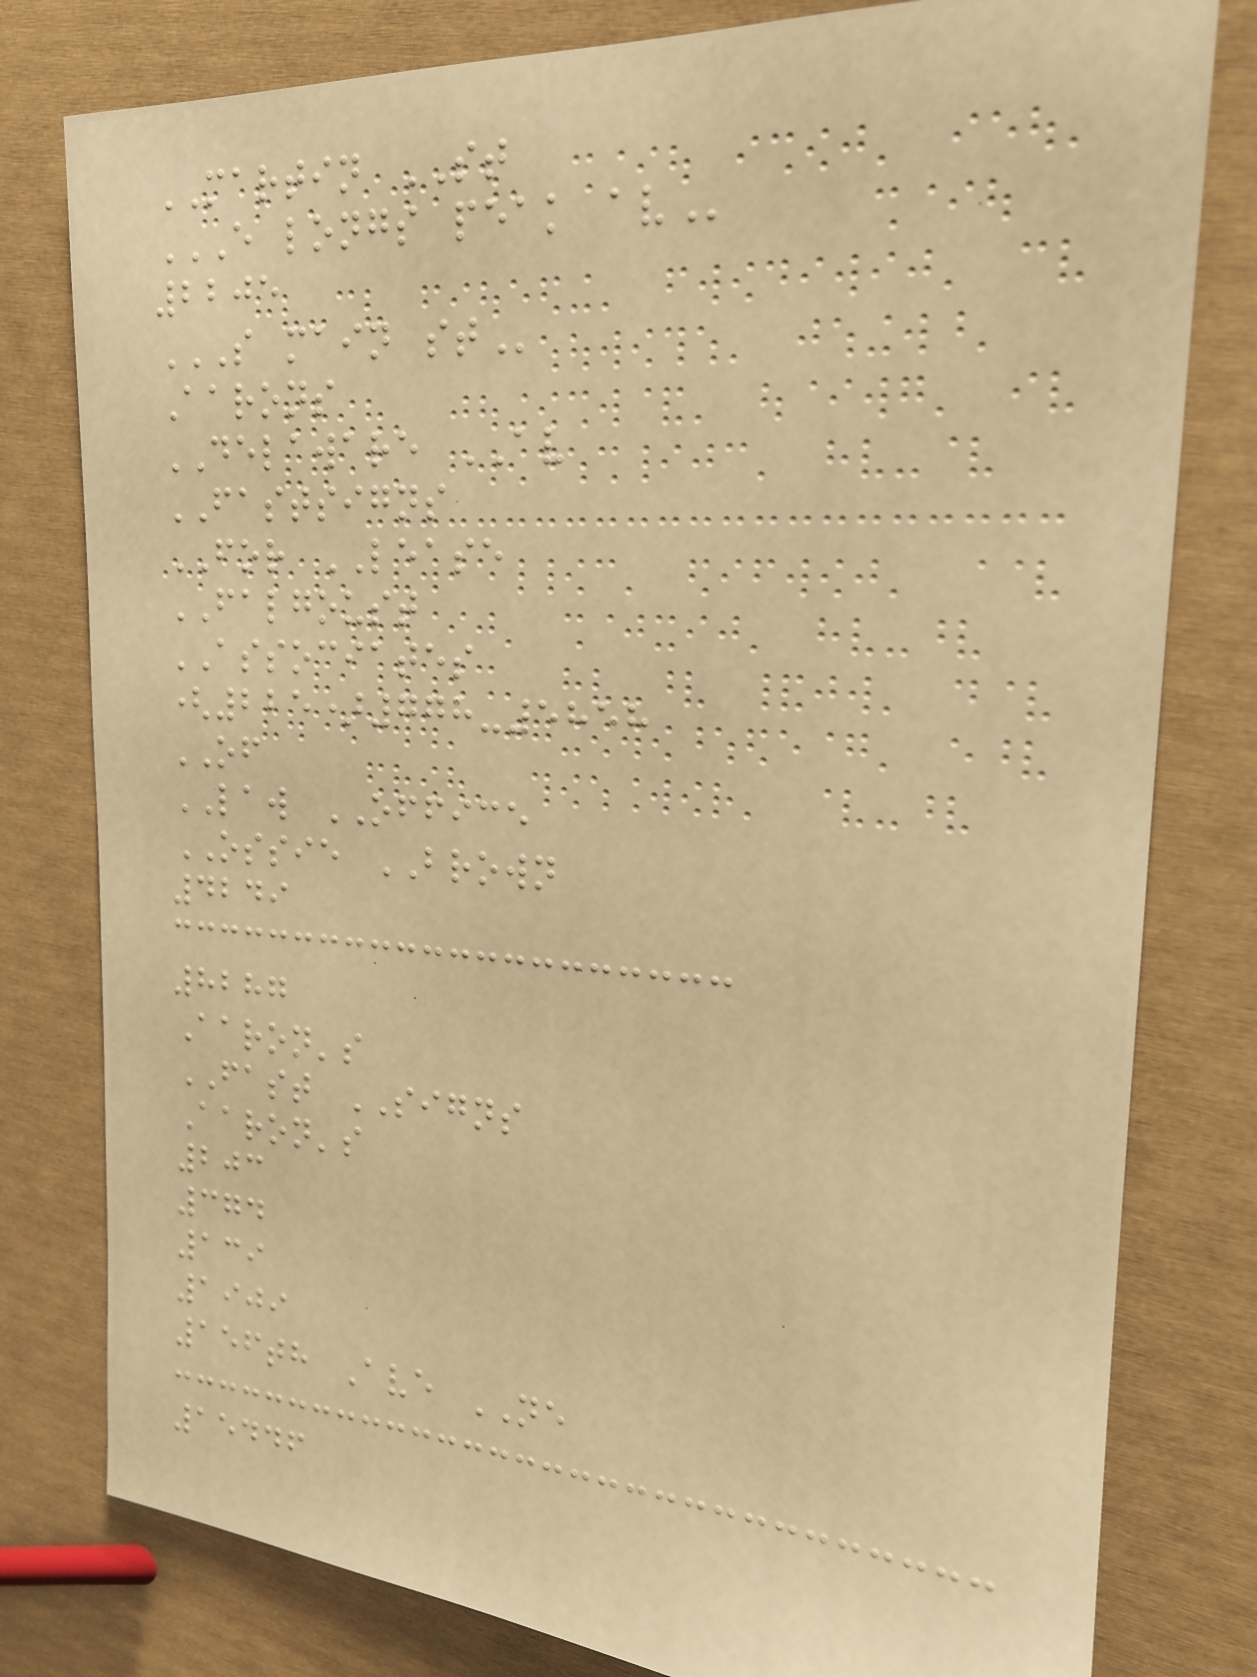MARTIN ST
E LONGS PEAK AV
2205
S MAIN ST
Aarons
DELAWARE AV
FASTSIGNS
FOR LEASE
FALGOUST
ASSOCIATES
(225)778-5858
OF
LAW OFFICE
OSSIE BROWN
4249
8287
Aaron's
FAST SIGNS
Aaron's
203
374
139
1909
156th Ave NE
15446
